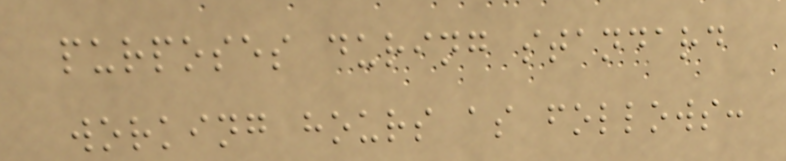purposes during standard
working hours as follows:
